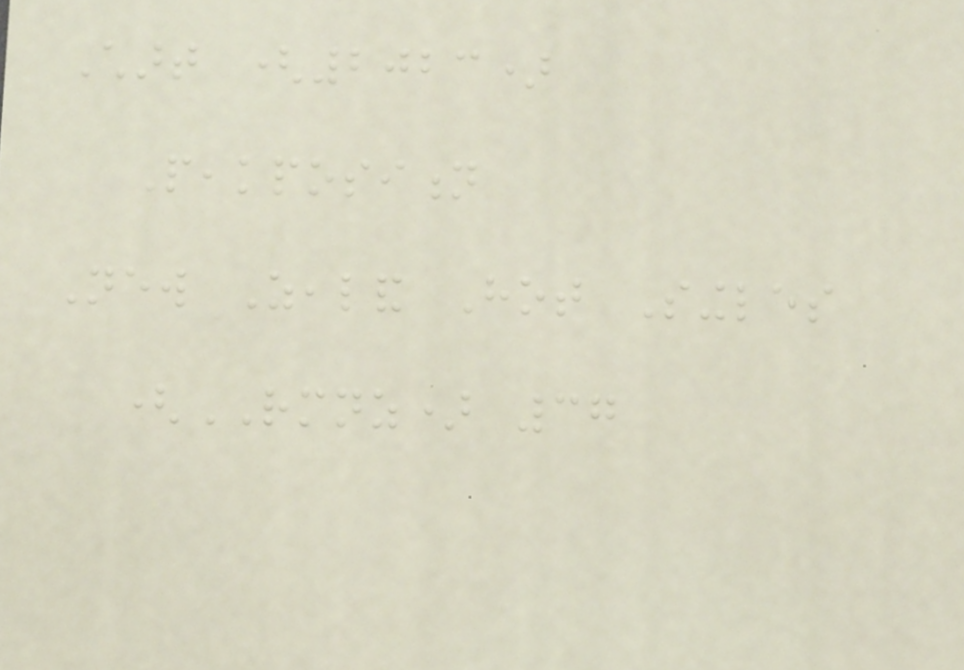Chart (2023)
Peakposition
New Zealand Hot Singles
(RMNZ) 37
